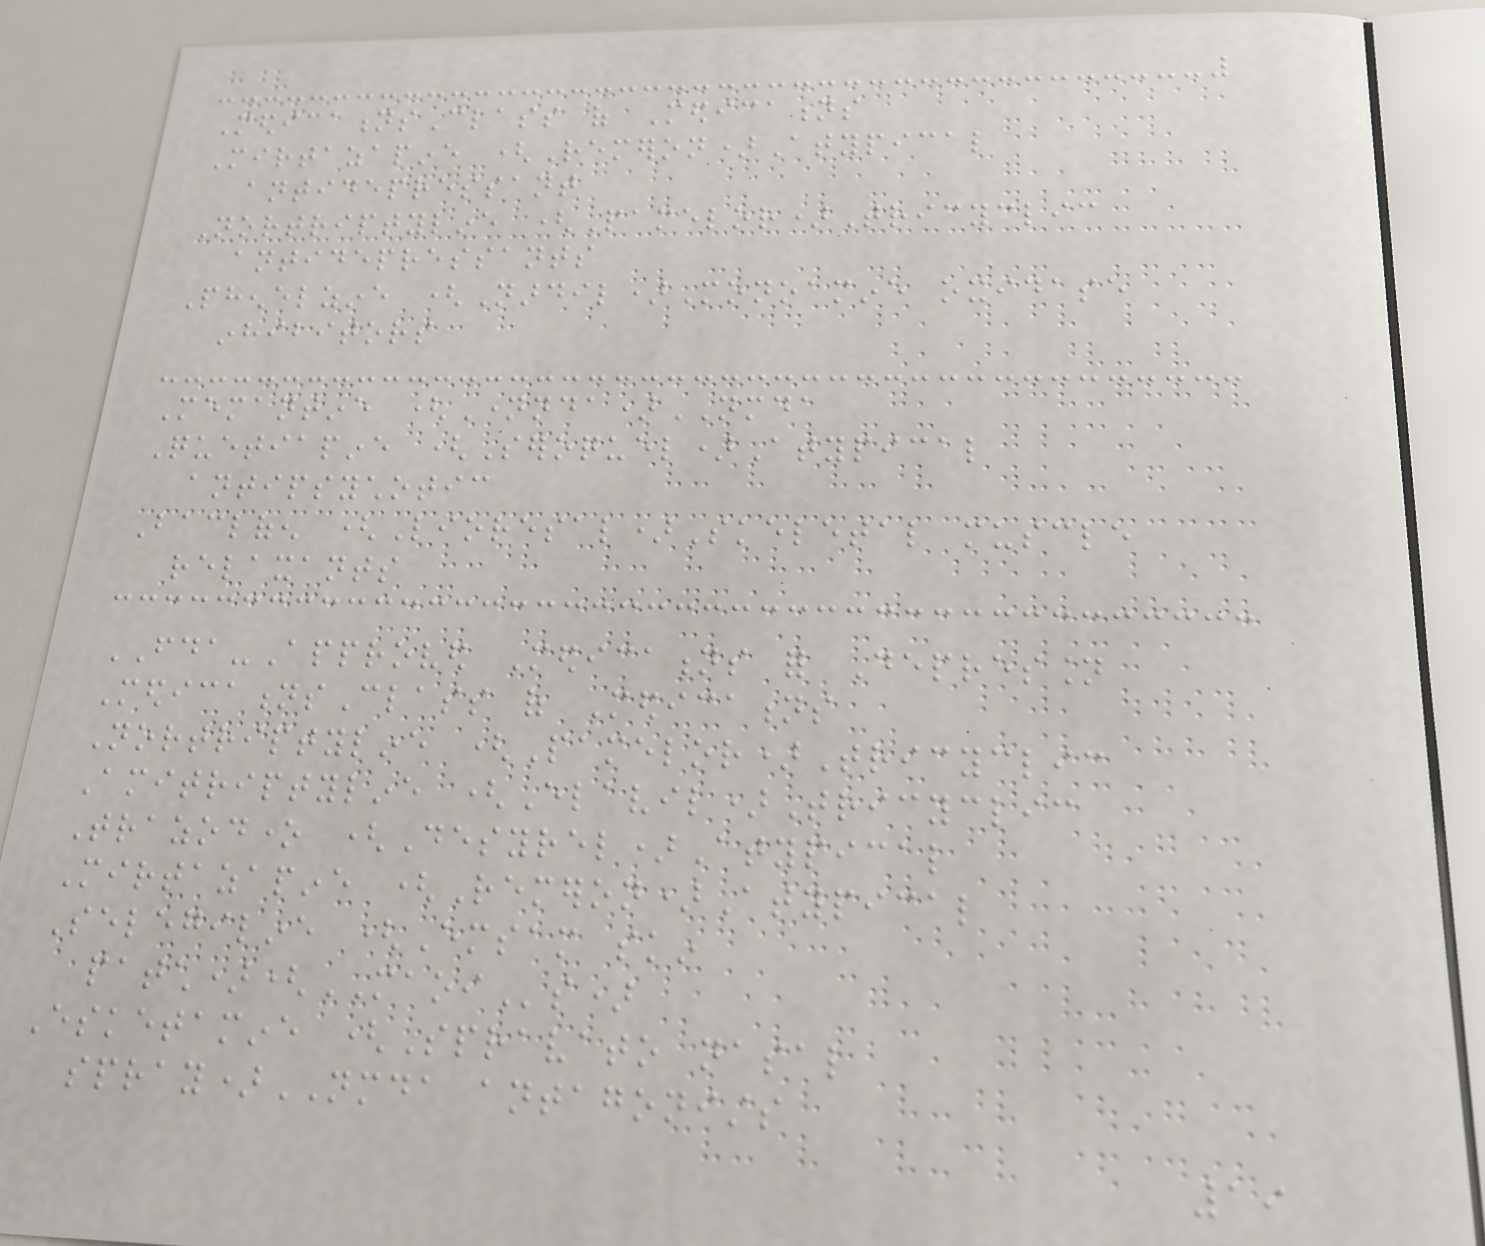MedicationsClass of Medications
Mirtazapine (Remeron)Atypical
antidepressant
Nortriptyline (Pamelor)Tricyclic
antidepressants
Phenelzine (Nardil)Monoamine oxidase
inhibitors
Memantine (Namenda)NMDA
Quetiapine (Seroquel)Atypical
antipsychotic
Baclofen (Lioresal)Skeletal muscle
relaxants
FDA-Approved Medications for Depression
MedicationsClass of Medications
Nortriptyline (Pamelor)Tricyclic
Amitriptyline (Elavil)Tricyclic
Trazodone (Desyrel)Atypical
Mirtazapine (Remeron)Atypical
Selegiline (Emsam skin
patch)(MAOIs)
Esketamine (Spravato nasal
spray)NMDA antagonists
19
